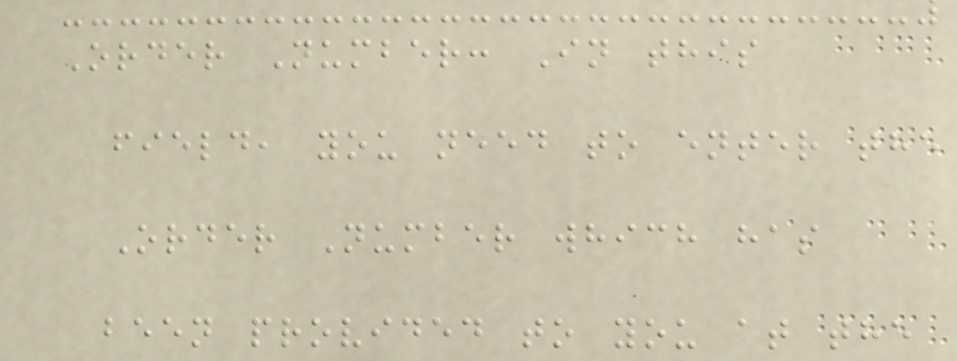Order Number: In this
field, you need to enter the
Order Number which has
been provided to you at the
